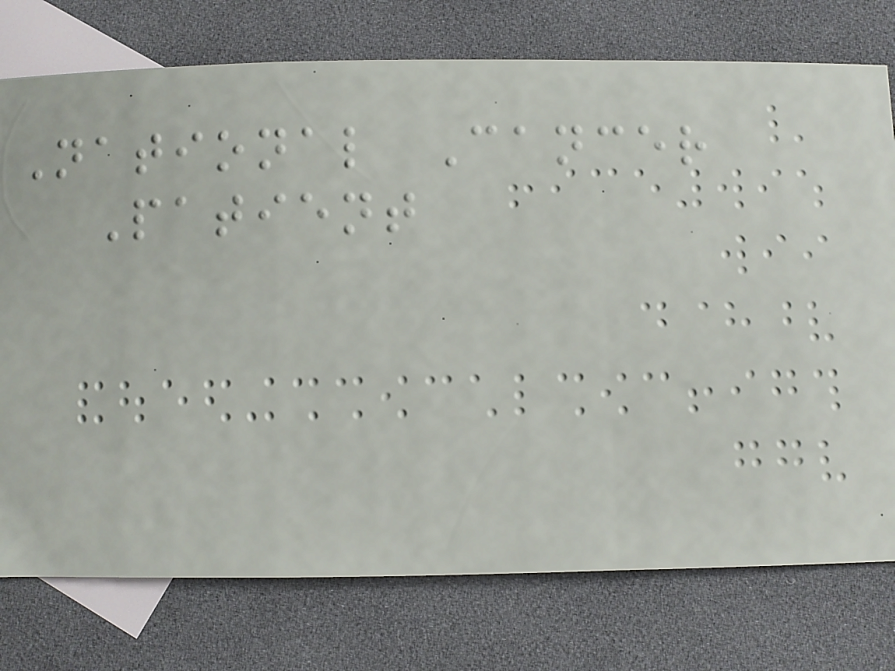National Cancer
Patient
